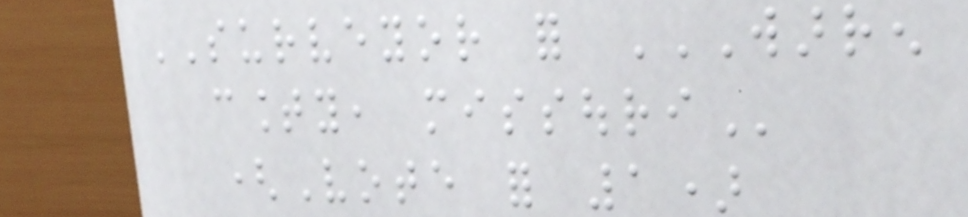SURVEYOR for WARREN
COUNTY, MISSOURI
(Vote for 1)
